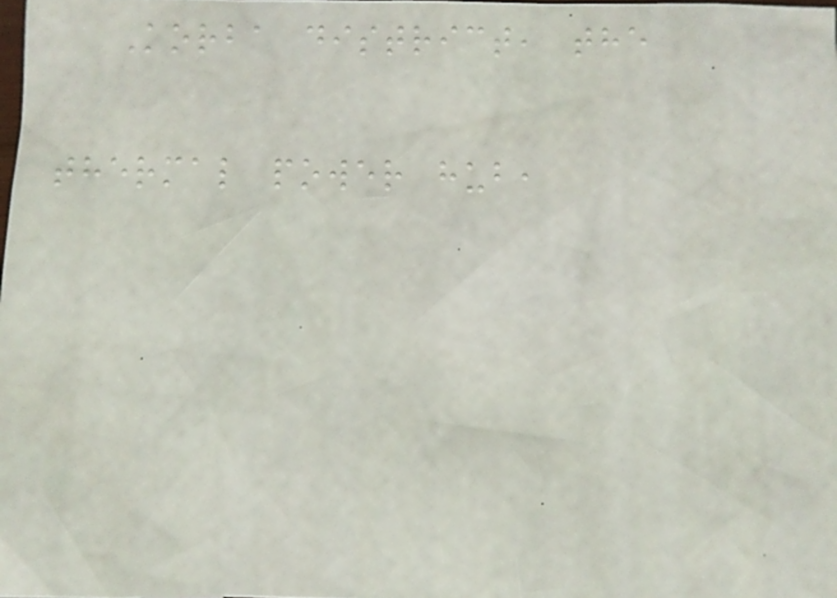Korba district, the
thermal power hub,
